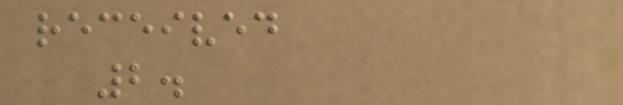received
2.
